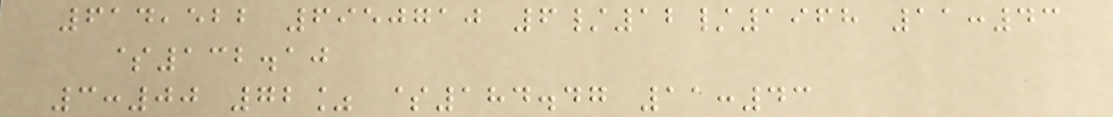614,522 6950710 6/12/1968 11:43
$132.10
3:00 72% $184.47 11:43
